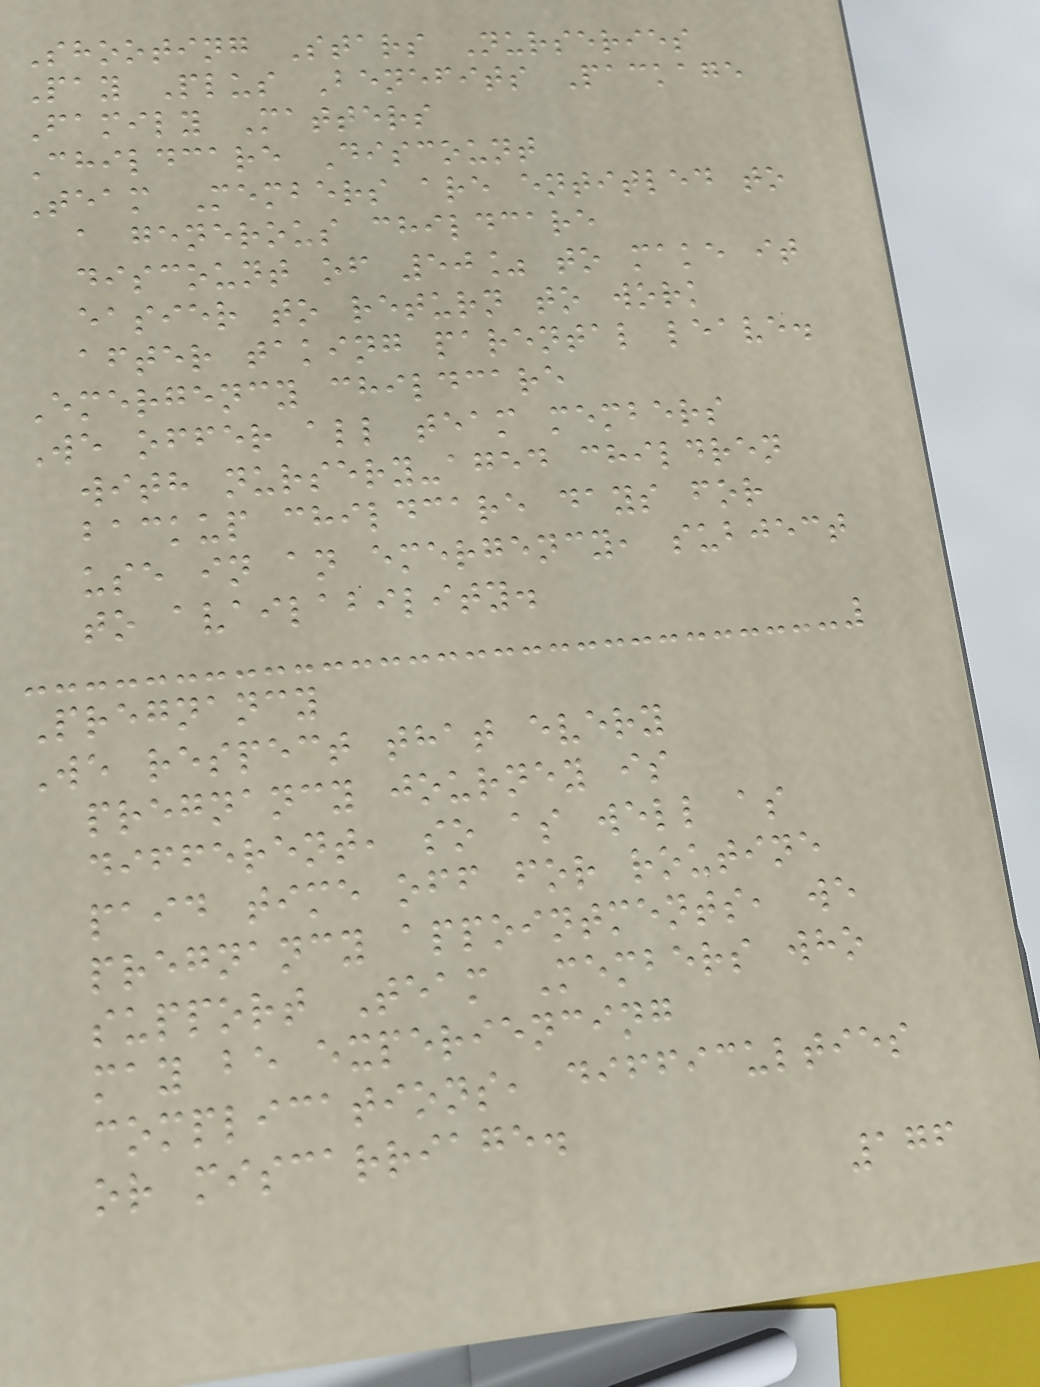Shooting Stars Nurseries
Pay Plus Benefits Package
Family Matters
Childcare Discount
Team Members are entitled to
a generous childcare
discount of 50% to make it
easier to return to work
after taking parental leave.
Emergency childcare
We offer all team members
with nursery-aged children
backup childcare days for
use in an emergency, subject
to availability.
Pregnancy
We respect that every
pregnancy journey is
different, so as well as
paid time off for routine
pregnancy appointments, we
support Team Members who
may be experiencing
complications, difficulties
or miscarriage.
176
